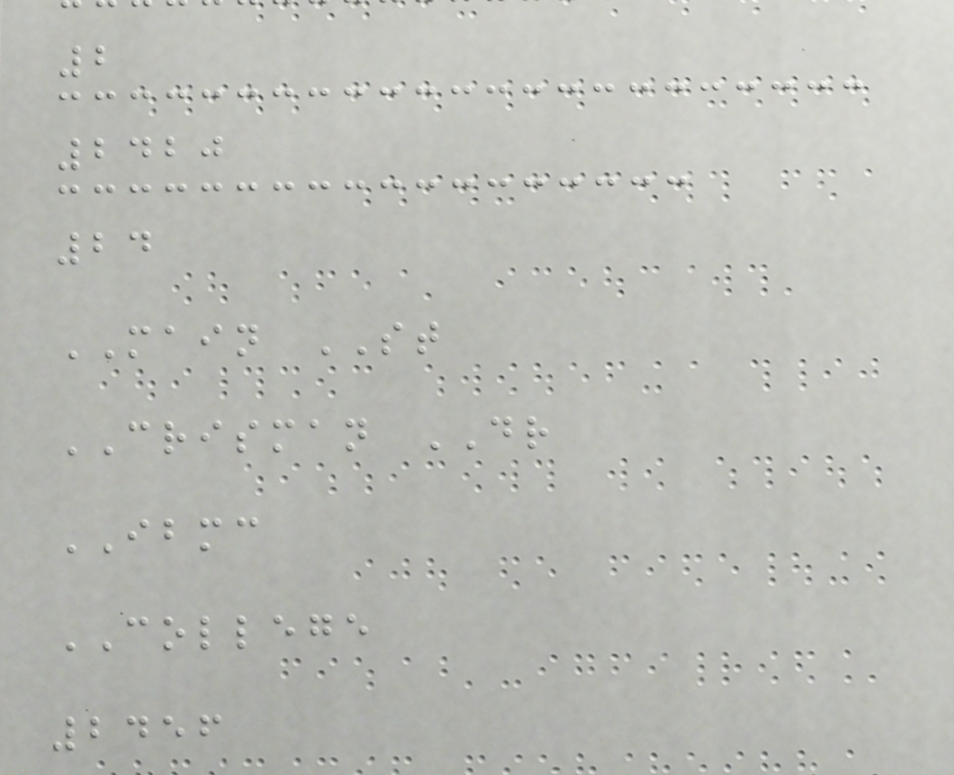2
2420
24
MAIN ST
CRISMAN DR
IBMC
COLLEGE
2456
